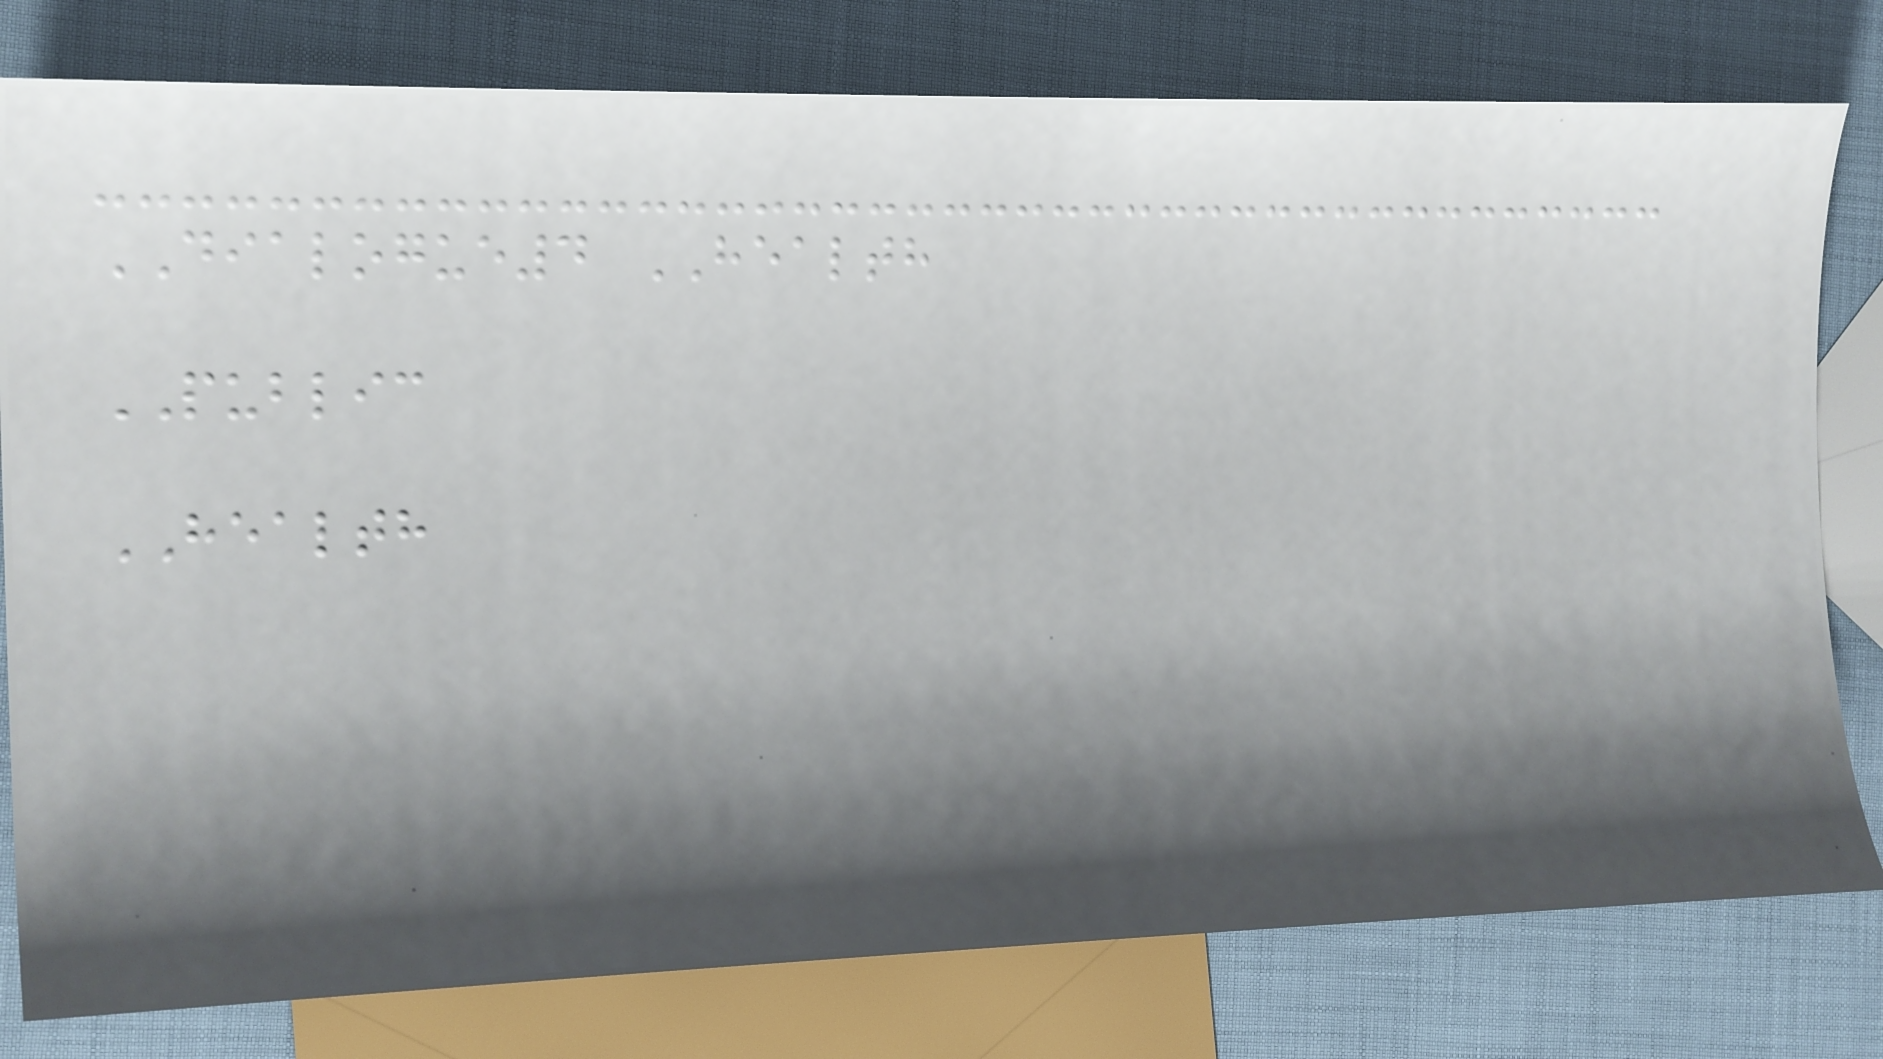DIALOGUE4 HEALTH
PUBLIC
HEALTH
